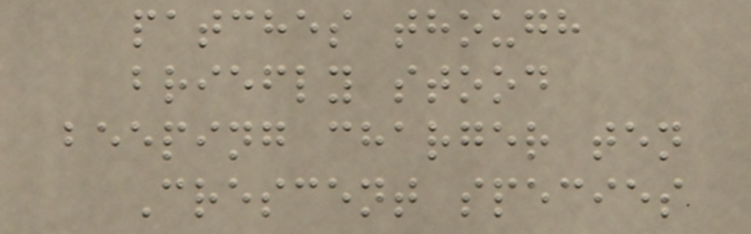patches though
briefly stood
beeping charger ten
Crescent species
